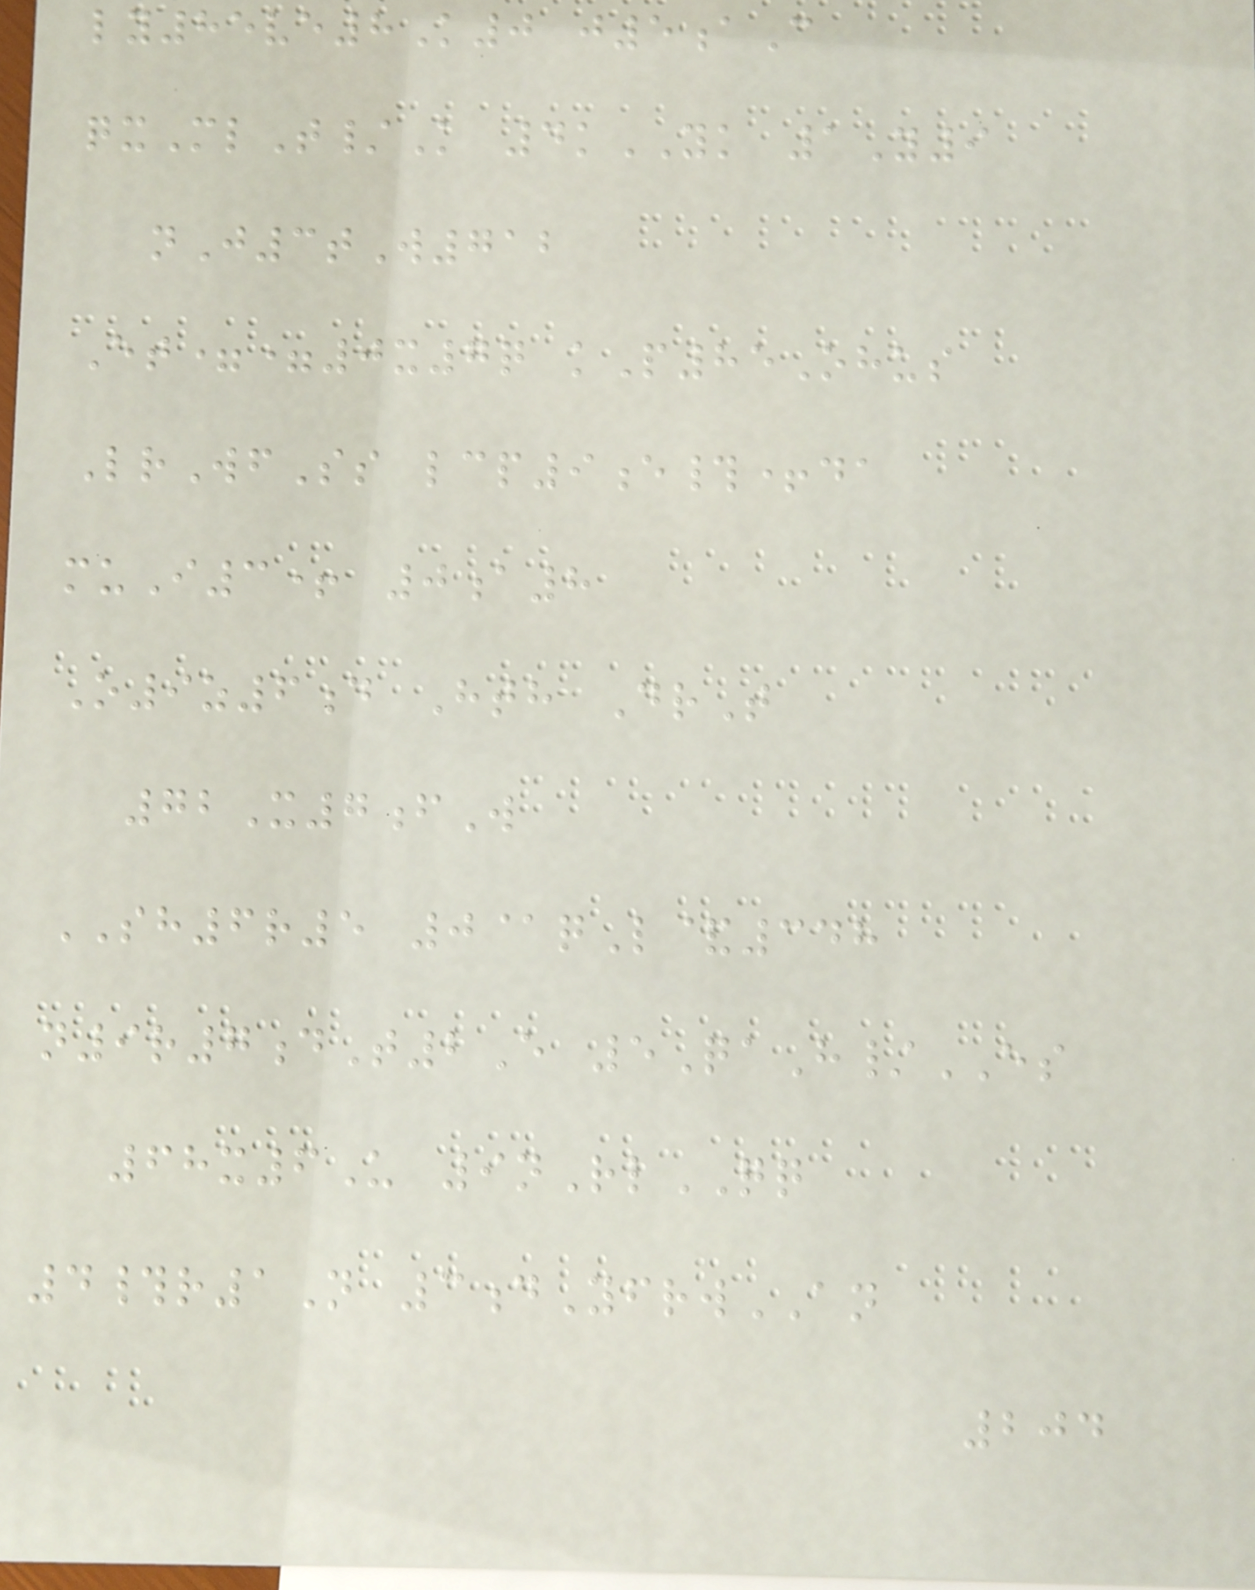ly85ve8K0 j5aC
qxMlT/K 4kYK 1Y9
nJ3tW712
Et==0x7q kP85Ohus
LrWfSs lcp9e#+da
muI3+ 0a8
O9z6d Hth DrT
72X7fW
SH6r5 0@qL&348
n9r7dT2E 5QaH/ES
68x6U 9nRlQQ
4#r1N 3dYfrwAN
204
